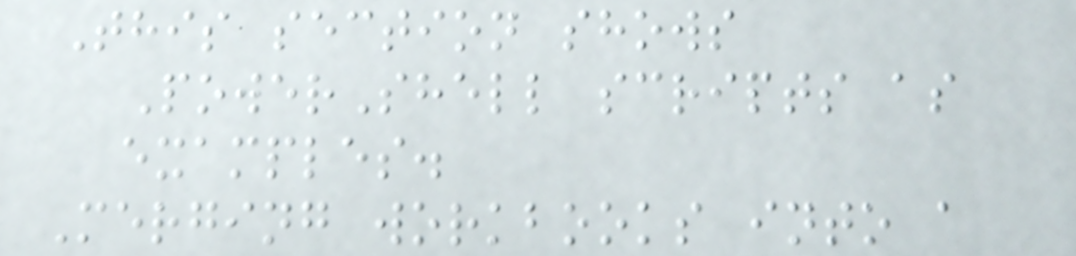This section shows
PowerShell scripts as
examples.
Merging workbooks into a
